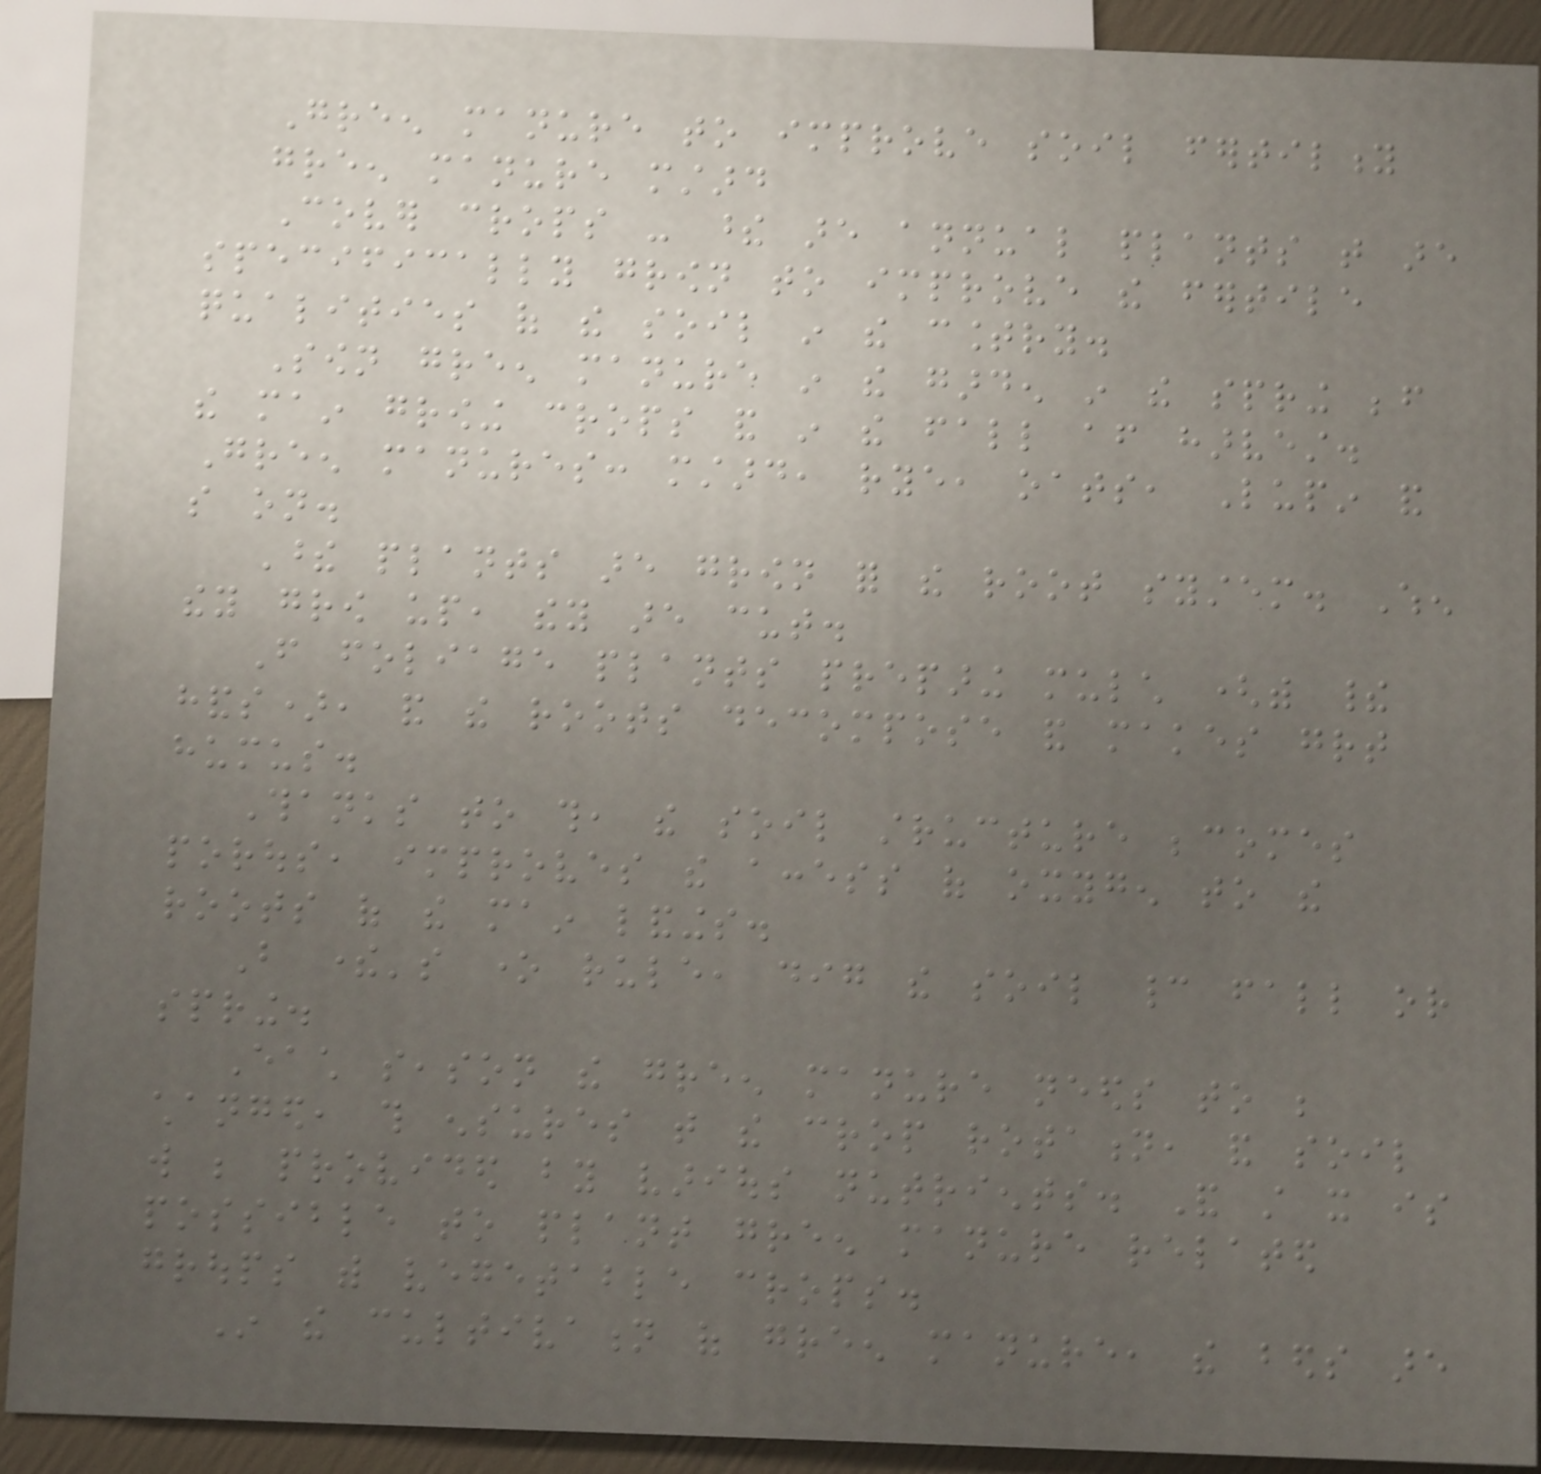Green manure to improve soil fertility
green manure mustard
Cover crops - these are annual plants that are
specifically grown to improve the fertile
qualities of the soil in the country.
Sown green manure in the garden in the spring before
the main growing crops and in the fall after harvest.
Green manures: mustard, rye, oats, Lupin and
so on.
These plants are grown for the root system. When
they grow up, they are cut.
From foliage plants preparing mulch (with their
hands), and the roots decompose and makes great
humus.
Thanks to this, the soil structure becomes
porous, improves the access of oxygen to the
roots of the main landings.
But there's one rule, dig the soil cannot fall or
spring.
Each season the green manure needs to be
changed, this ensures that the crop rotation, and soil
will be provided by various nutrients. And still it is
possible to plant green manure related
groups with vegetable crops.
In the cultivation of green manure, the beds are
